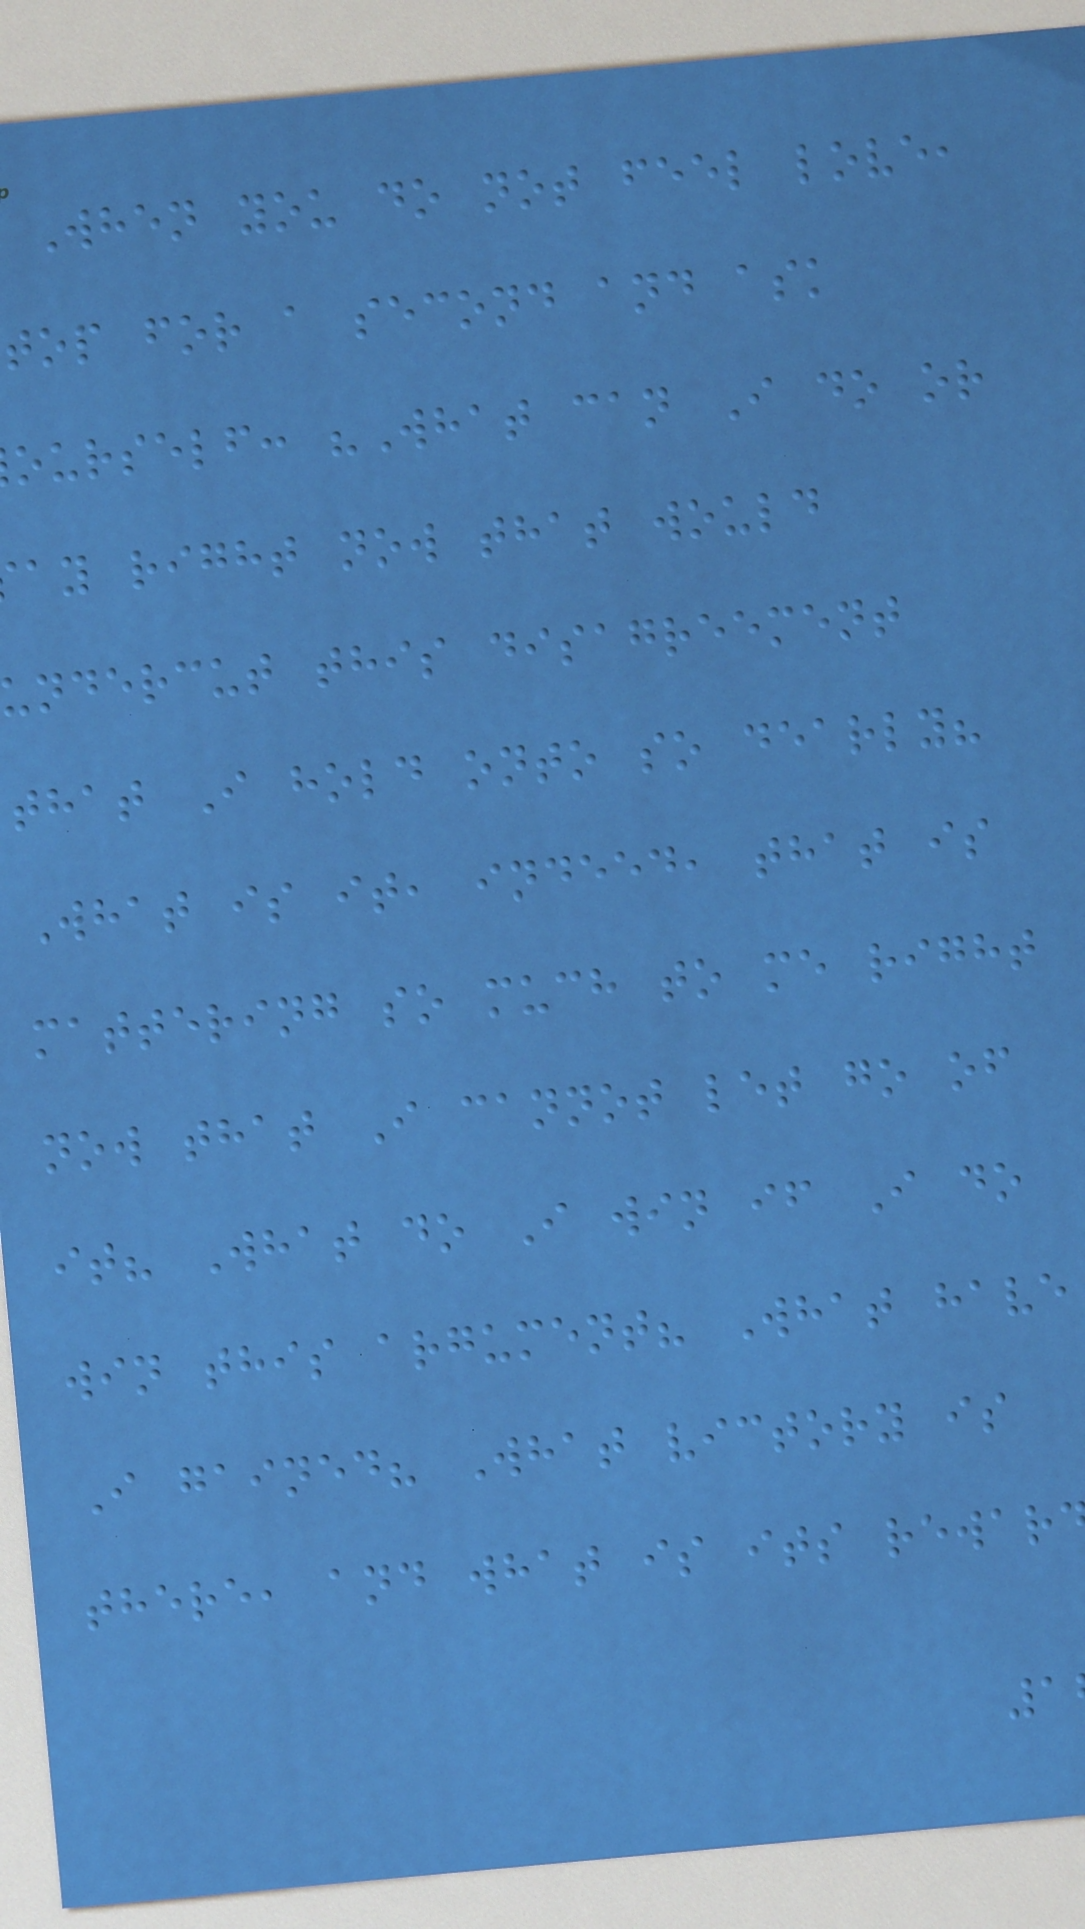When you do not feel love,
top for a second and ask
ourself: "What can I do or
ay right now that would
undercut this disagreement
that I hold onto so dearly?
What is it, indeed, that is
mattering so much to me right
now that I cannot let go of
it? What do I win if I do
win this argument? What have
I gained? What victory is
there, and what is its rewar
